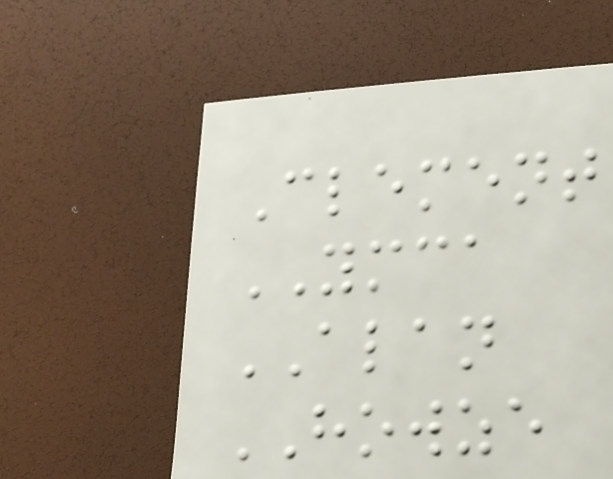Clement
YMCA
ALAN
HOWZE
